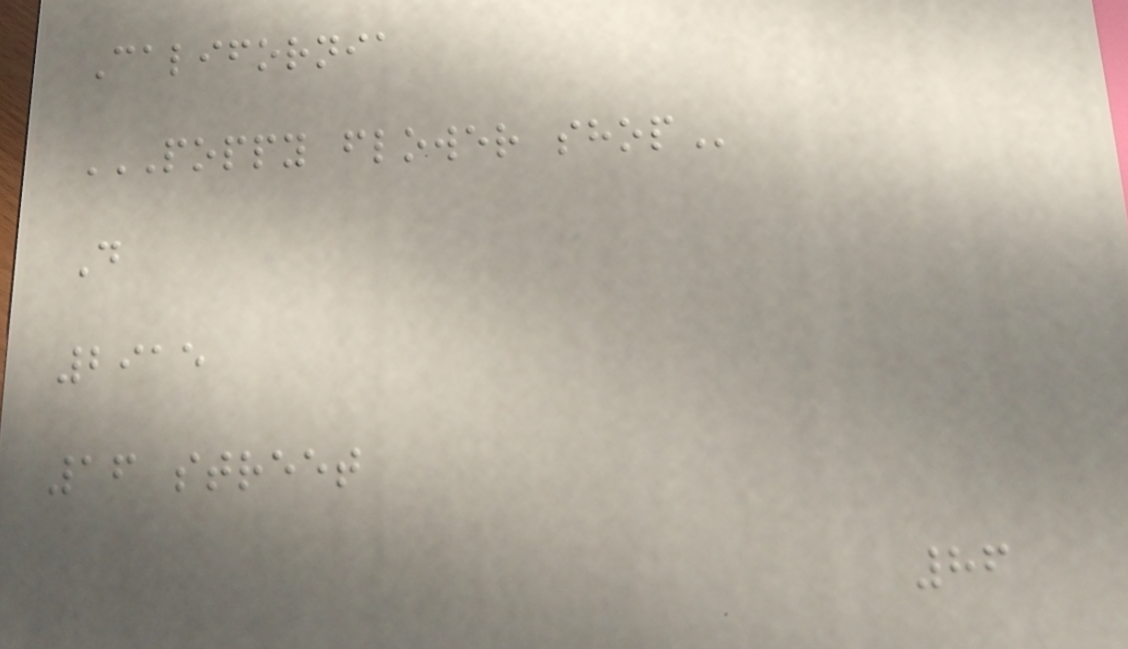California
POPPY FLOWER SHOP
D
2915
16 street
86
